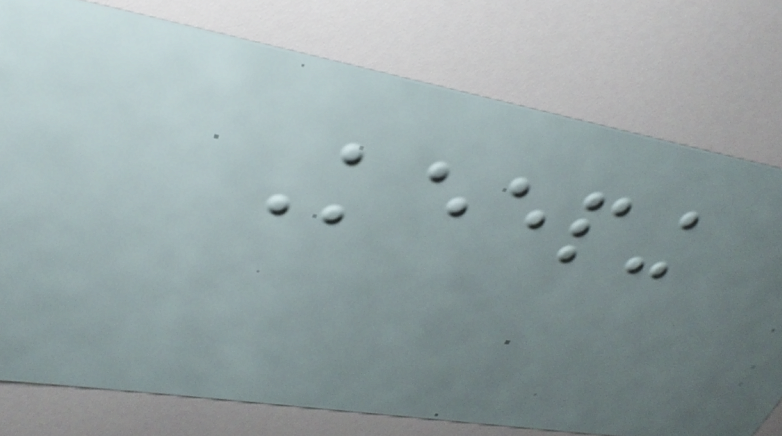Keeping
